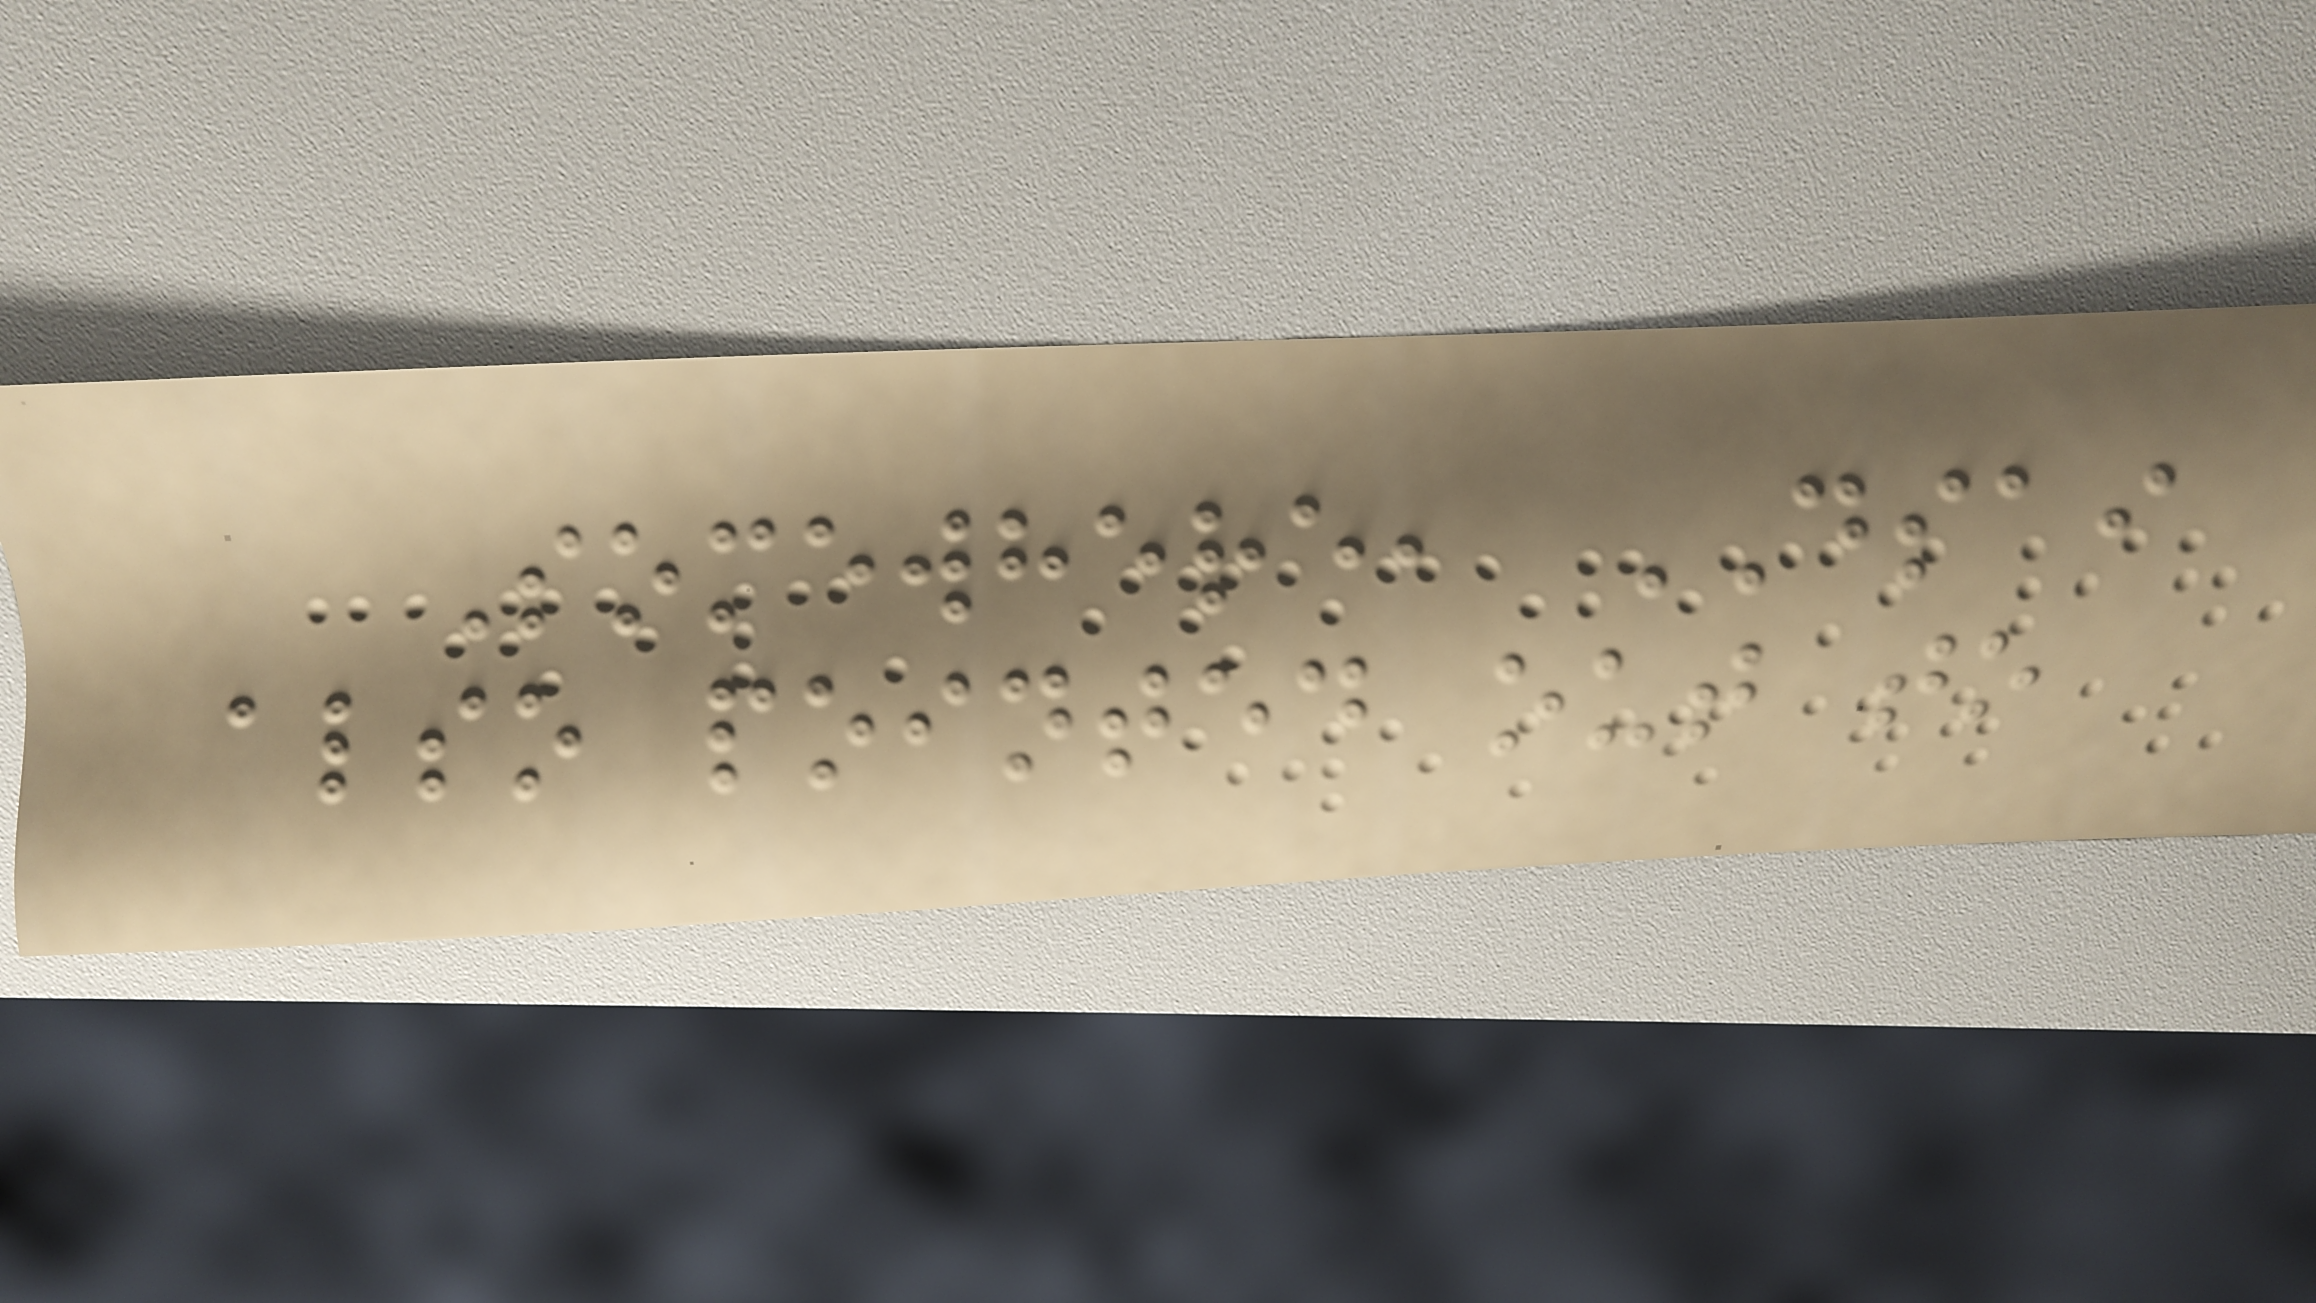Somewhere, DSAI
also pointed out to
